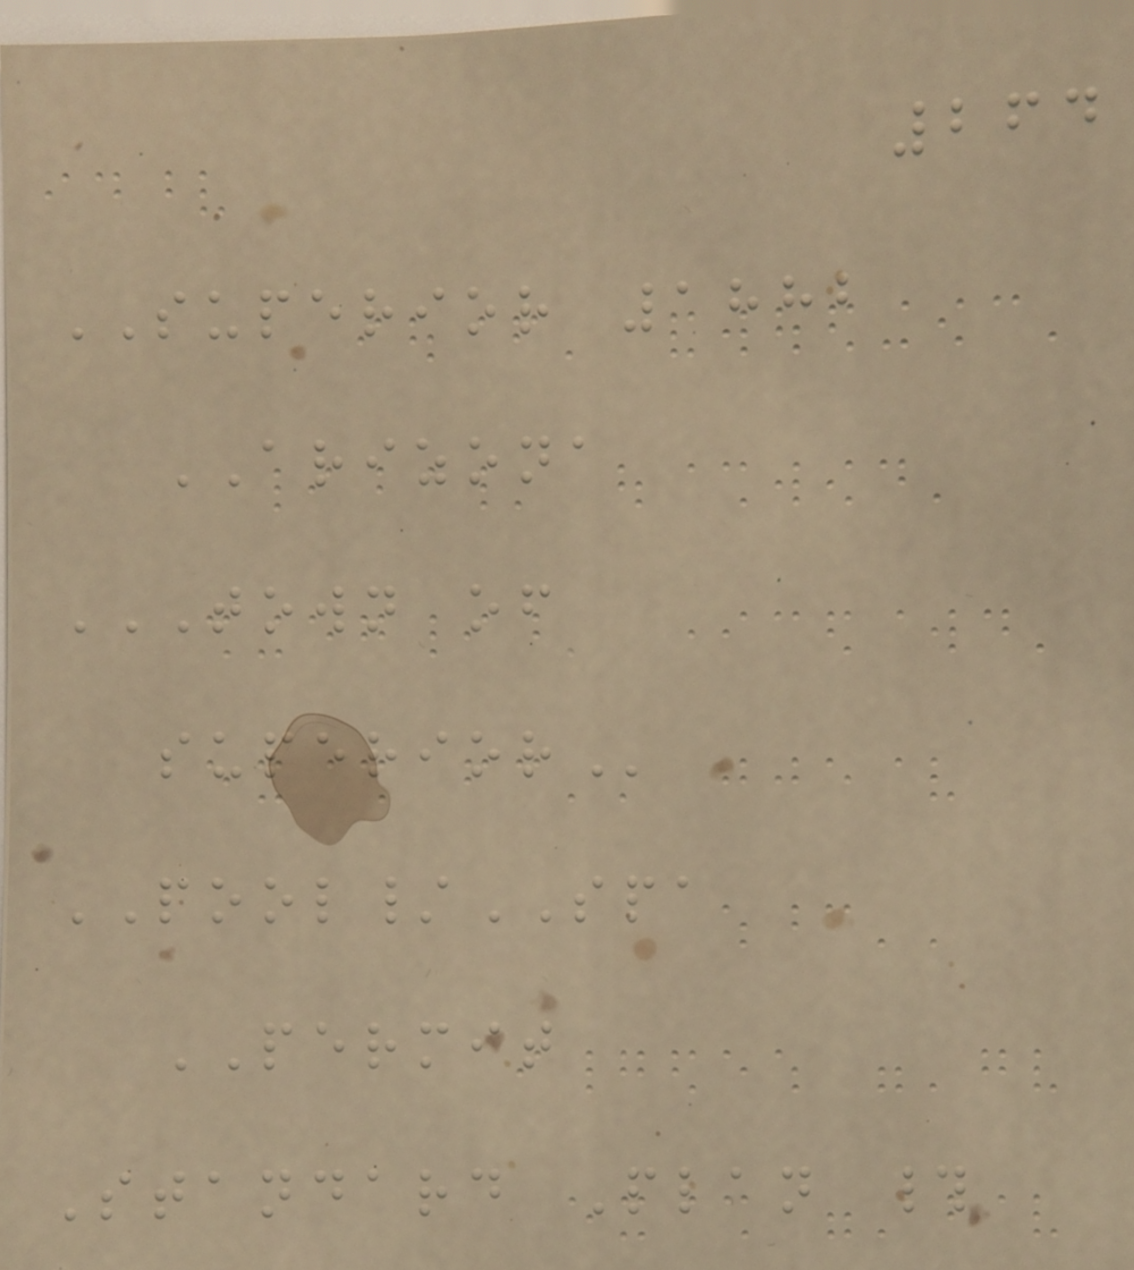264
SUPERIOR 1882
ARIZONA
TOWN OF
SUPERIOR
POOL/SPA
PERMIT
Standard Plan #
